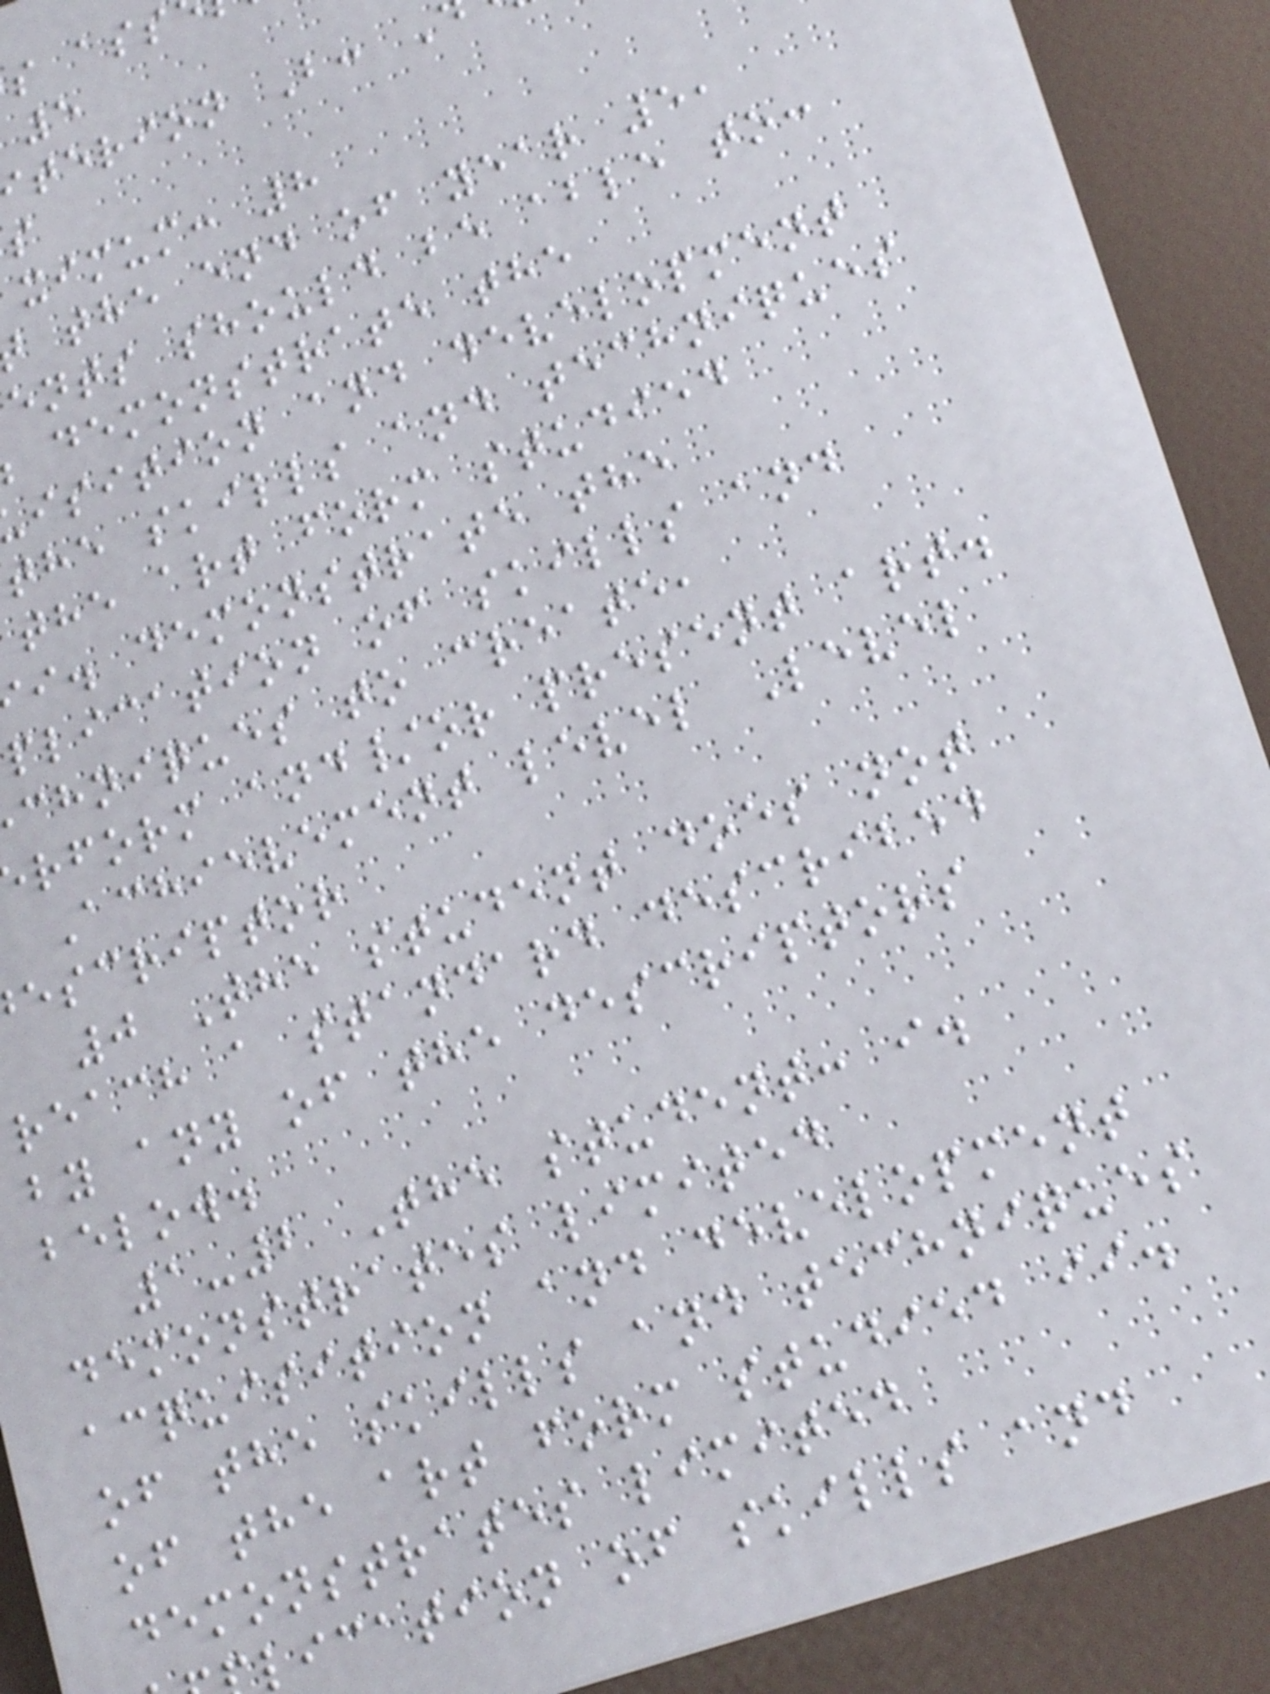terion B:
ximum: 8
the end of year 5,
ents should be able to:
demonstrate the
isition and development
the skills and techniques
the art form studied
i. demonstrate the
plication of skills and
chniques to create,
rform and/or present art.
Achievement level Level
escriptor
0 The student does not
reach a standard described
by any of the descriptors
below.
1-2 The student: i.
demonstrates limited
acquisition and development
of the skills and techniques
of the art form studied ii.
demonstrates limited
lication of skills and
